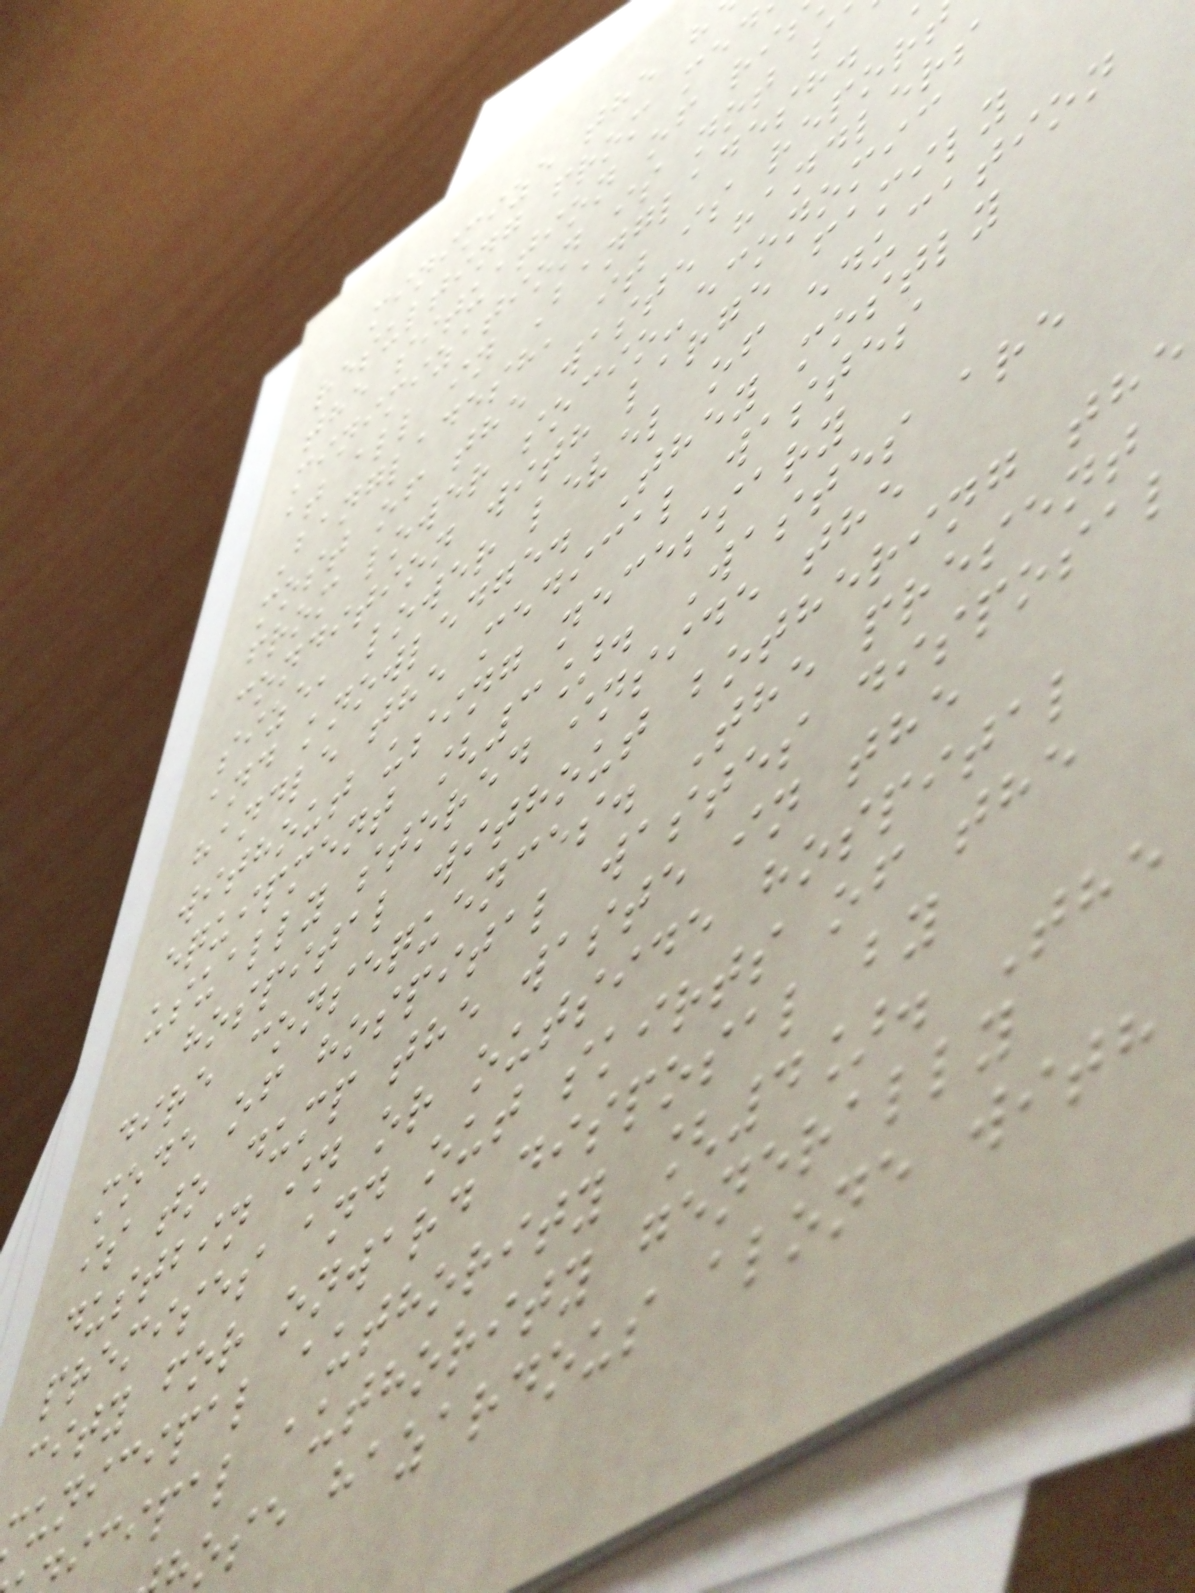minimize the h
resulting from med
the situation of ri
minimization is not s
at all in Bangladesh.
Bangladesh, it is repor
most of the waste handlers
from lower socio-economic
condition with large family
size, lower level of education
and knowledge. They mostly
handle the medical wastes
without using necessary
equipment [3]. Wastes are
usually stored inside the
hospital without bothering the
dire consequences. The present
mode of hospital wastes disposal
is to dump the waste in the
dustbin in or outside hospital
premises and out skirts of the
city for onward disposal by
unicipal authority [4]. The
icipal authority generally
ose hazardous alone with
